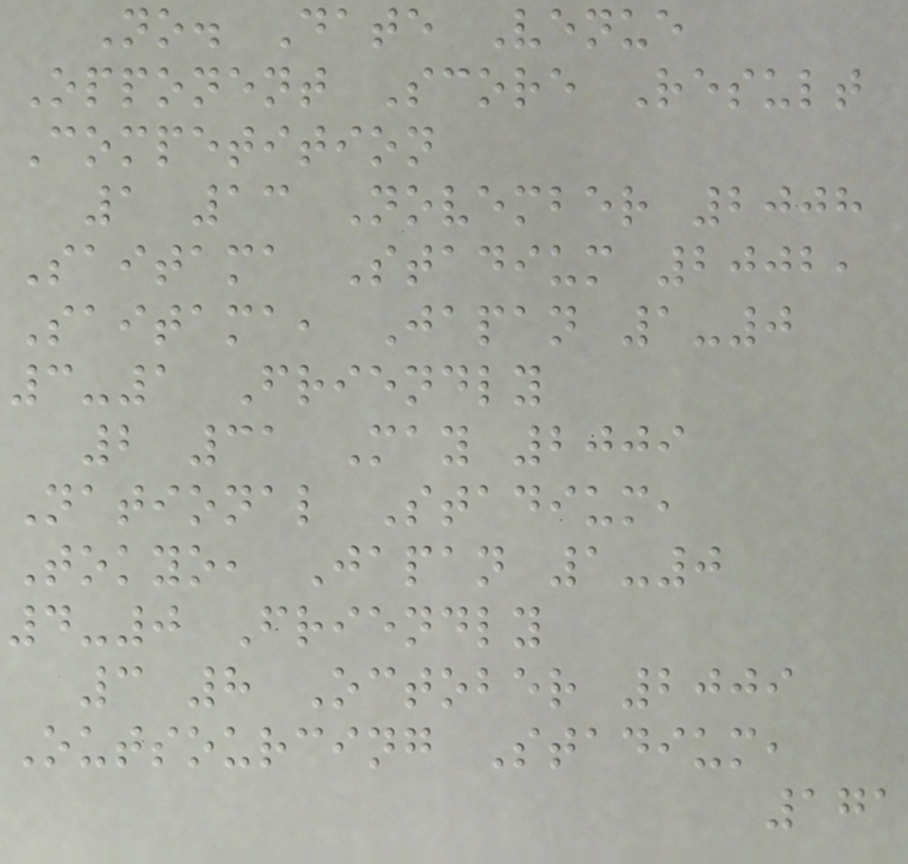No. Date Venue
Opponent Score Result
Competition
1 13 November 2008
Saitama Stadium 2002,
Saitama, Japan 1-0
3-1 Friendly
2 31 May 2009
National Stadium,
Tokyo, Japan 1-0
4-0 Friendly
3 8 October 2009
Outsourcing Stadium,
171
